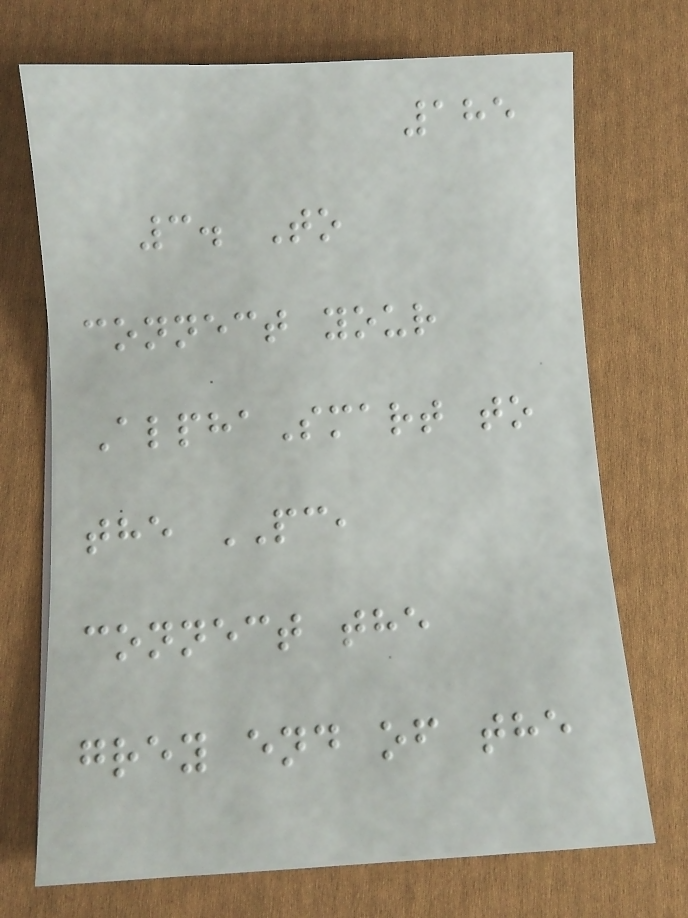185
3. To
connect your
AlphaSmart to
the PC,
connect the
grey end of the
